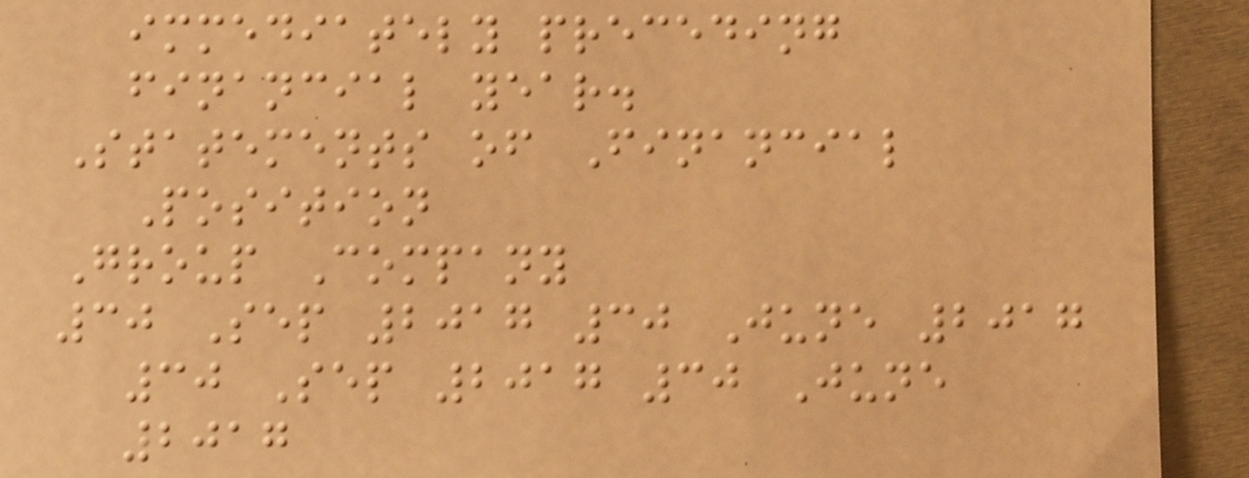immediately preceding
financial year.
Statements of Financial
Position
Group Company
30 Sep 2017 30 June 2017
30 Sep 2017 30 June
2017
